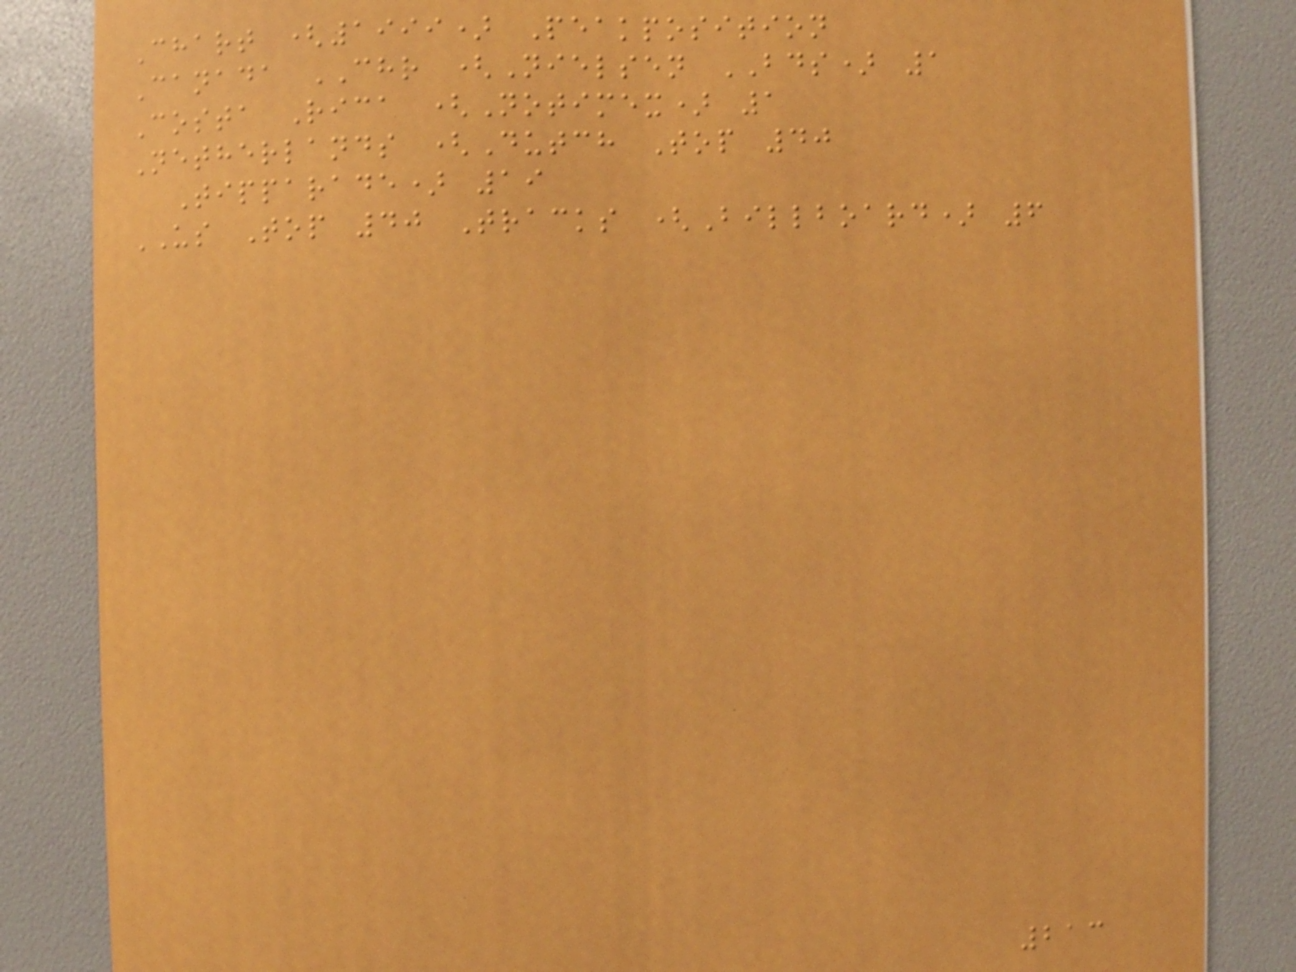Chart (1999) Peakposition
Canada CHR (Nielsen BDS) 1
Costa Rica (Notimex) 1
Netherlands (Dutch Top 40
Tipparade) 19
US Top 40 Tracks (Billboard) 6
213
